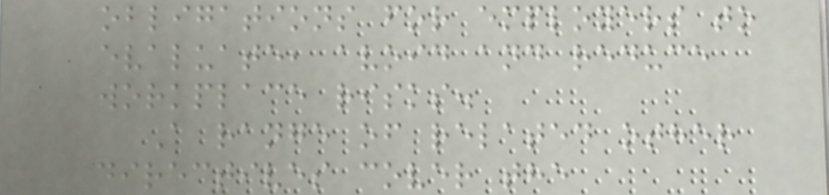obligations for employers to
evaluate, avoid and reduce
workplace risks.
A range of related other
directives cover the
